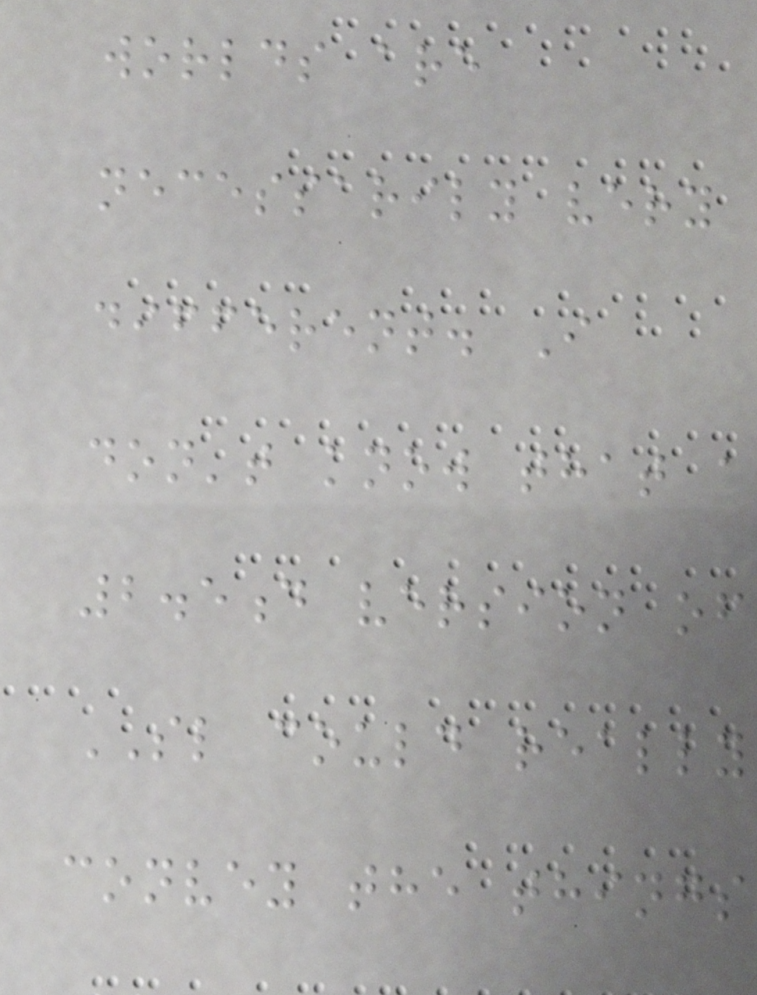worlds are
necessarily very
different. I
don't know that a
2.5d version of
SL could really
convey the things
